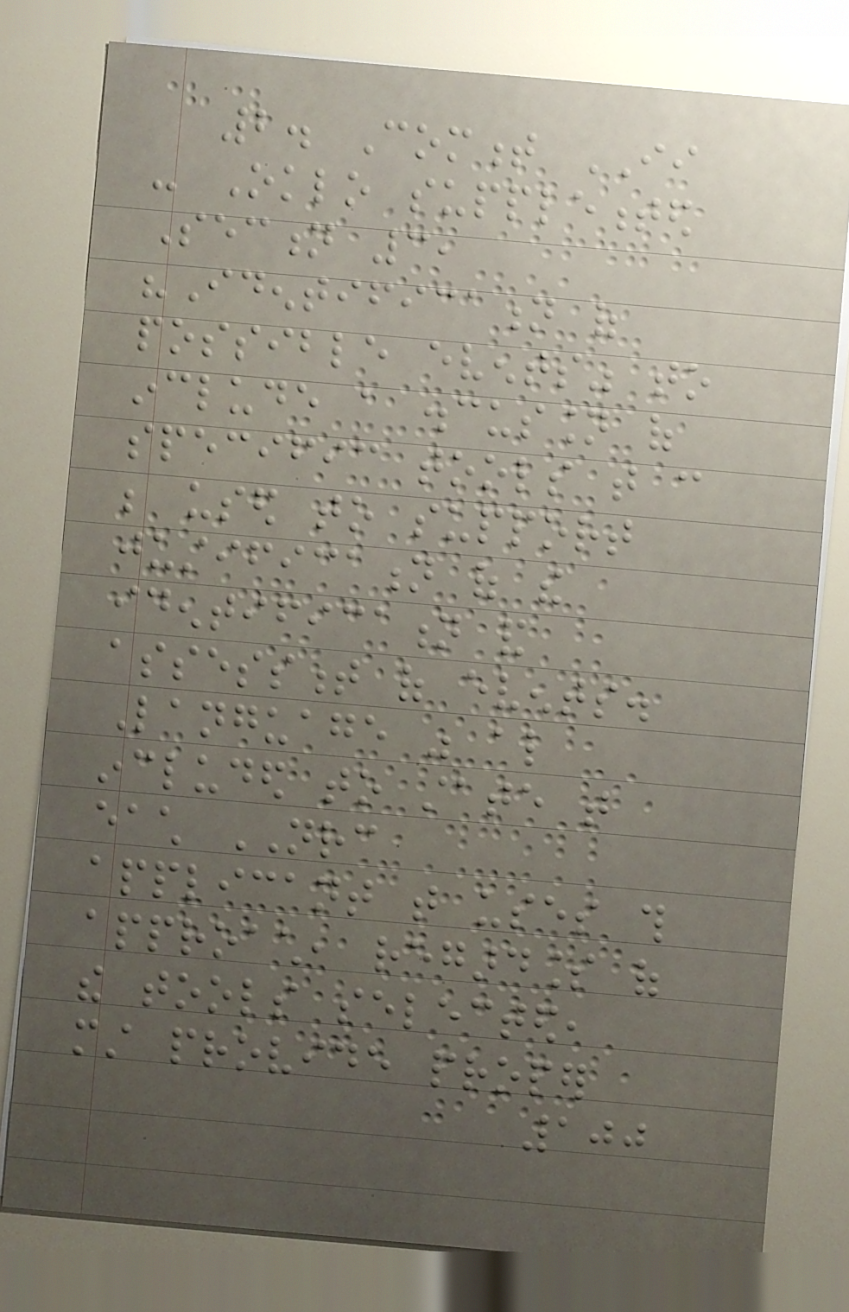2. Comment II
- Oklo supplemented
Section 3,
"Identification of
possible events" to
include a discussion of
specific tools that can
be used to support
justification of the
identification and
assessment of events.
Language was also
included to state that
each NRC
applicant that uses this
approach, regardless of
the tools selected,
must provide proper
100
